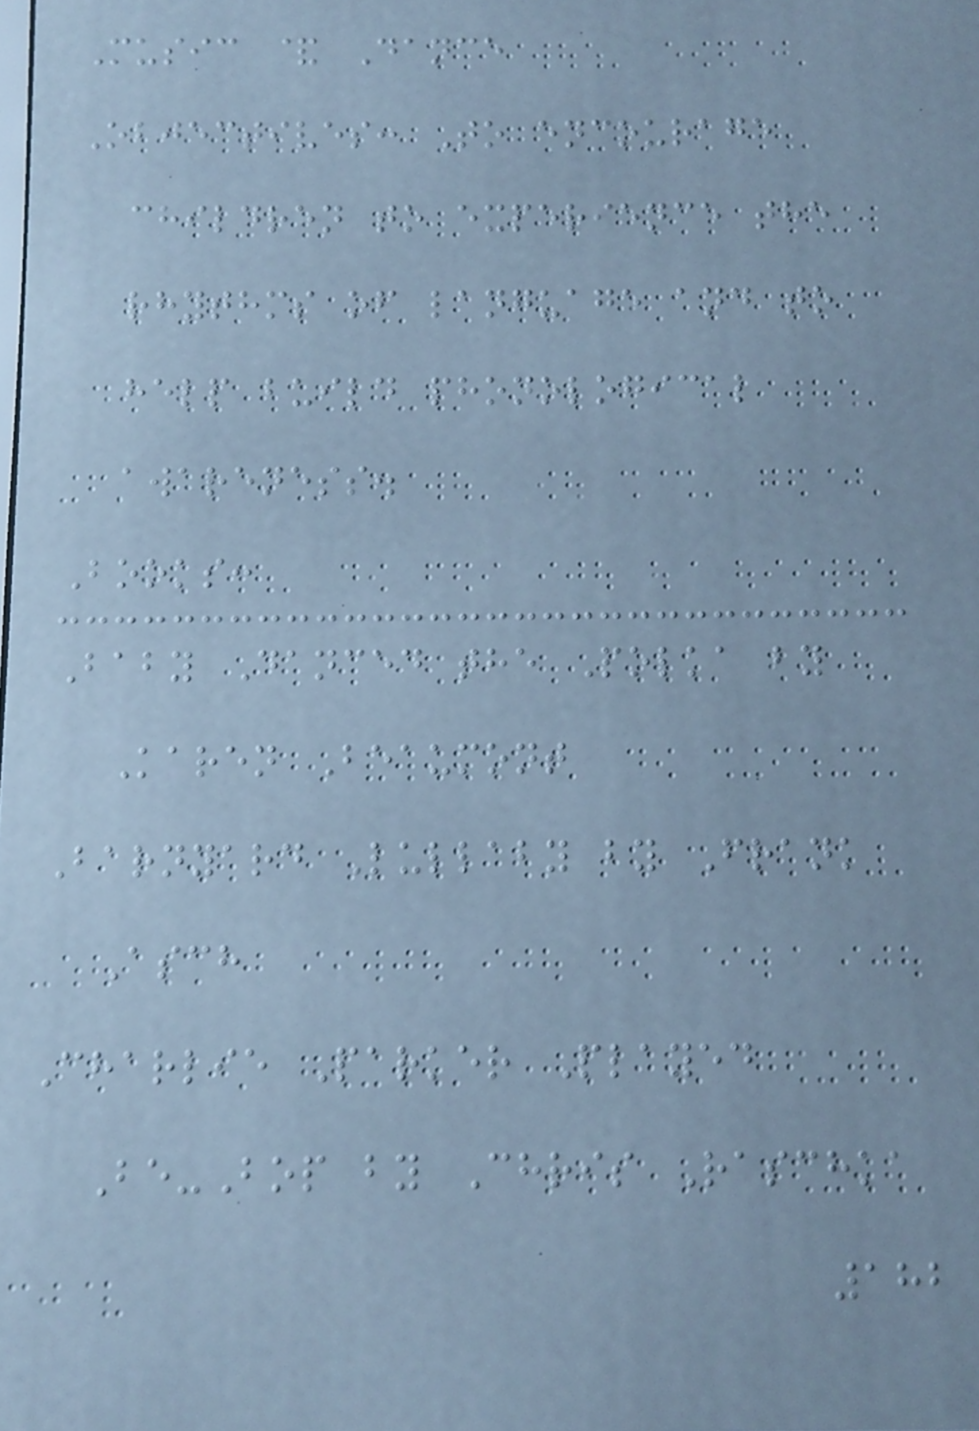Music & Dance
Objectives: To encourage
children to experience the
rhythms of language and to
help build phonological
awareness.
Books:
Baby Danced the Polka by
Karen Beaumont
Barnyard Lullaby by Frank
Asch
Charlie Parker Played
Be-Bop by Chris Raschka
182
